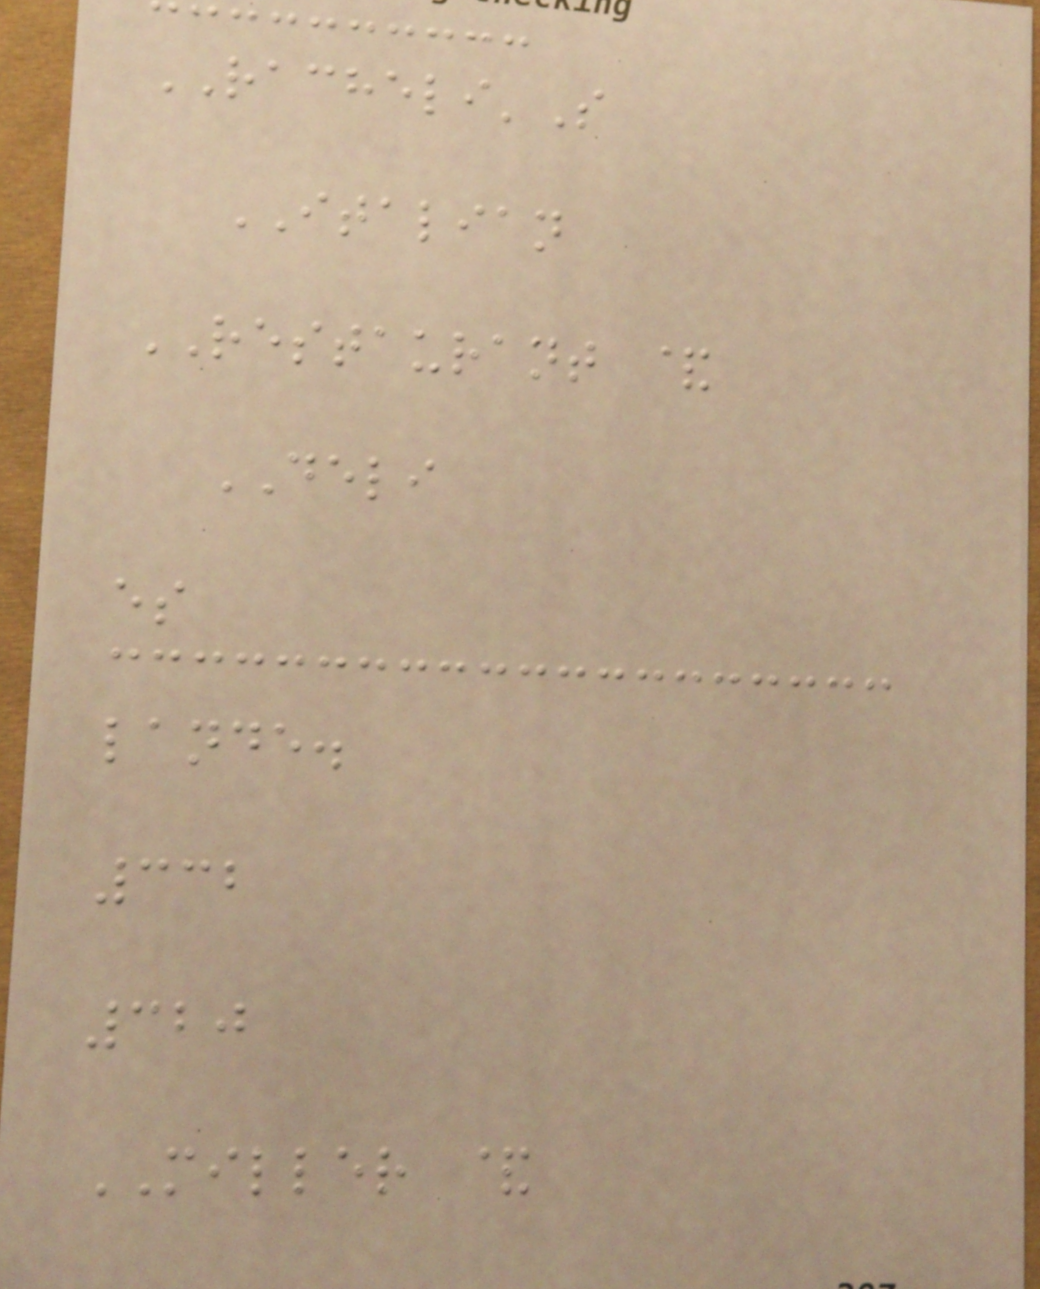RACHELI'S
ITALIAN
RESTAURANT &
DELI
es
lande.
332
320
MILLER &
